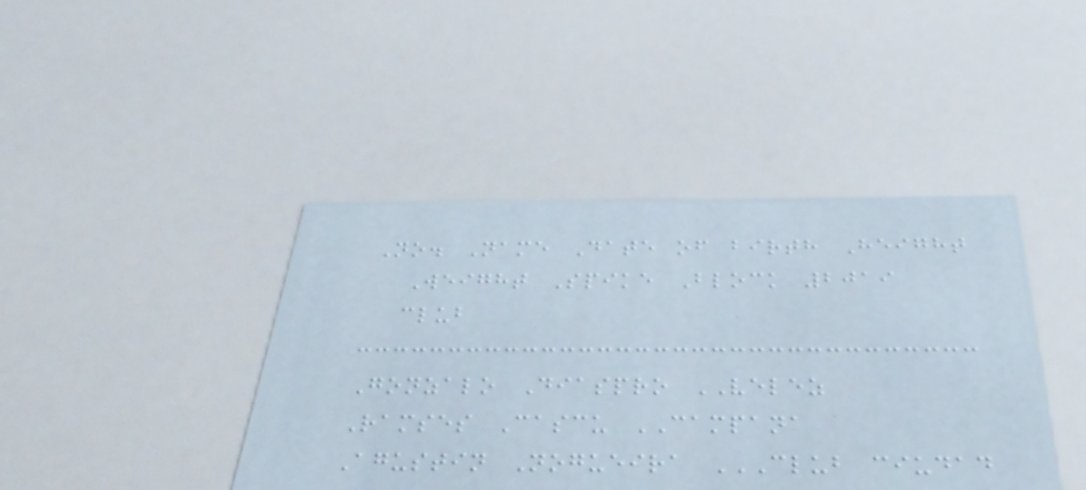No. Name Date of birth Height
Weight Spike Block 2019
club
Gonzalo Diaspro VELEZ
Ramses Cascu CAMPANA
Agustin Nogueira CLUB CIUDAD
